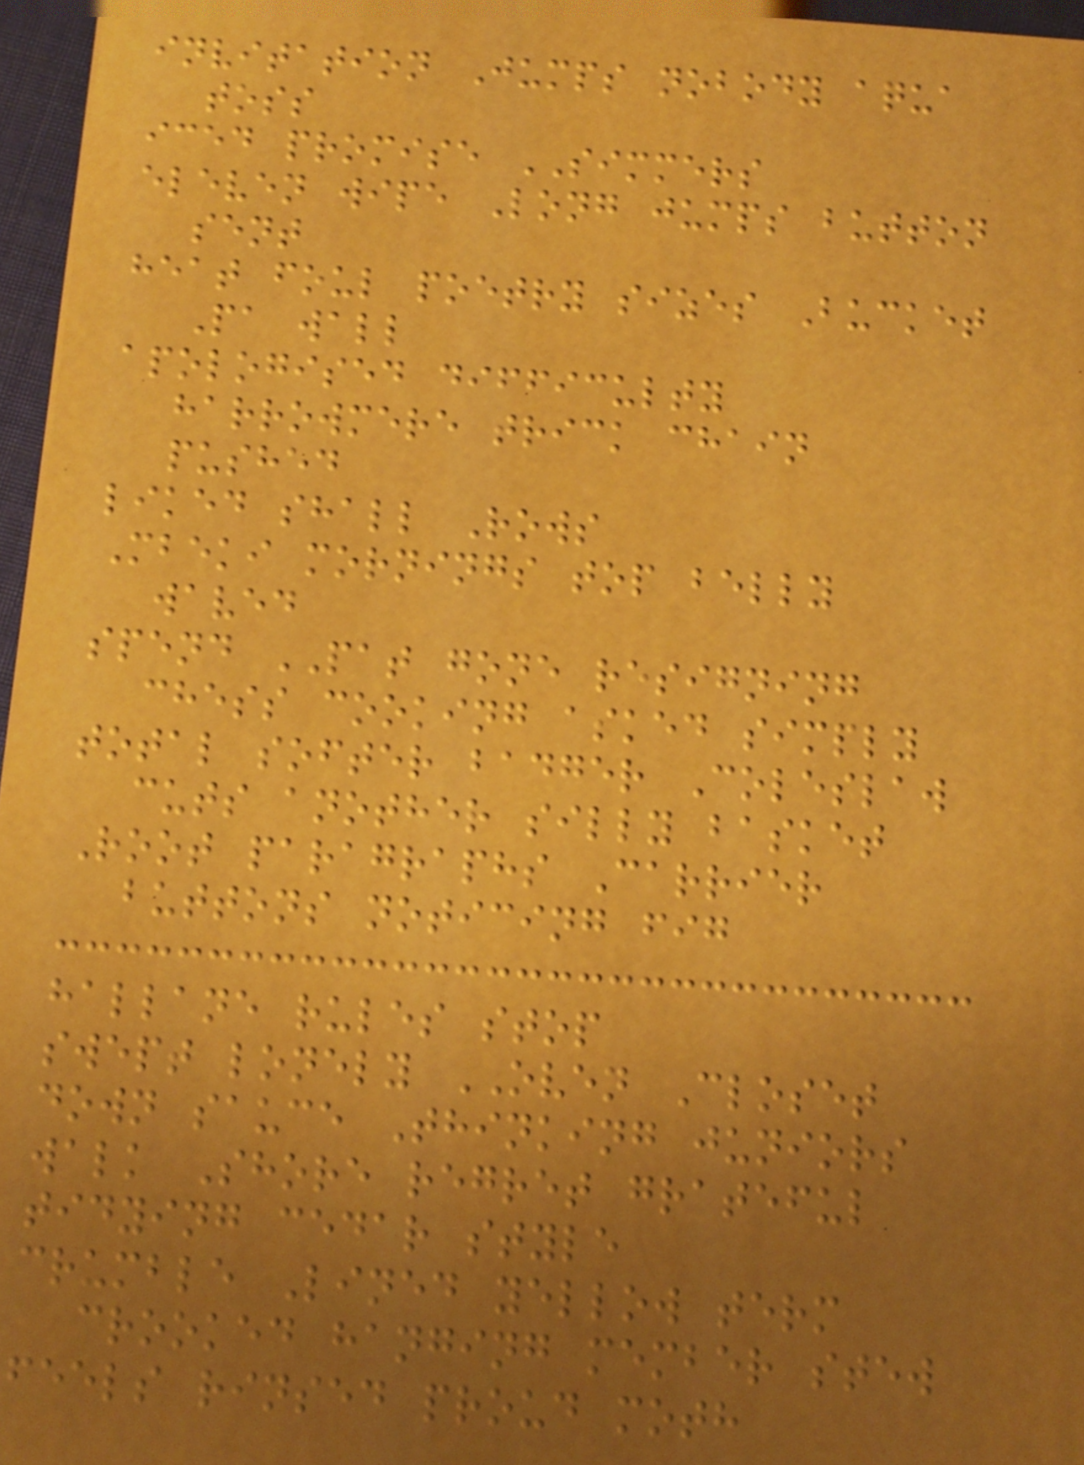invitation Jumps nobody aqua
toss
iced promise SIMMERS
eleven wipe Long jumps button
sent
heat foul poetry sizes Bucket
Pa wall
apologised difficulty
harrowmere trick chain
pushed
liked shall Rows
Mbeki mornings top belly
waved
spend PAT gone resigning
chess cooking asked simply
total softer badger Coleslaw
cuts another silly basket
Root paragraphs Carrier
buttons noticing fig
hallane rules stop
swept lonely OVEN Closet
down sauce Thinking juniors
walk Shore regret grateful
tidying cedar style
crumble Lined yellow term
crooked hanging member stew
feels rinsed proud moth
